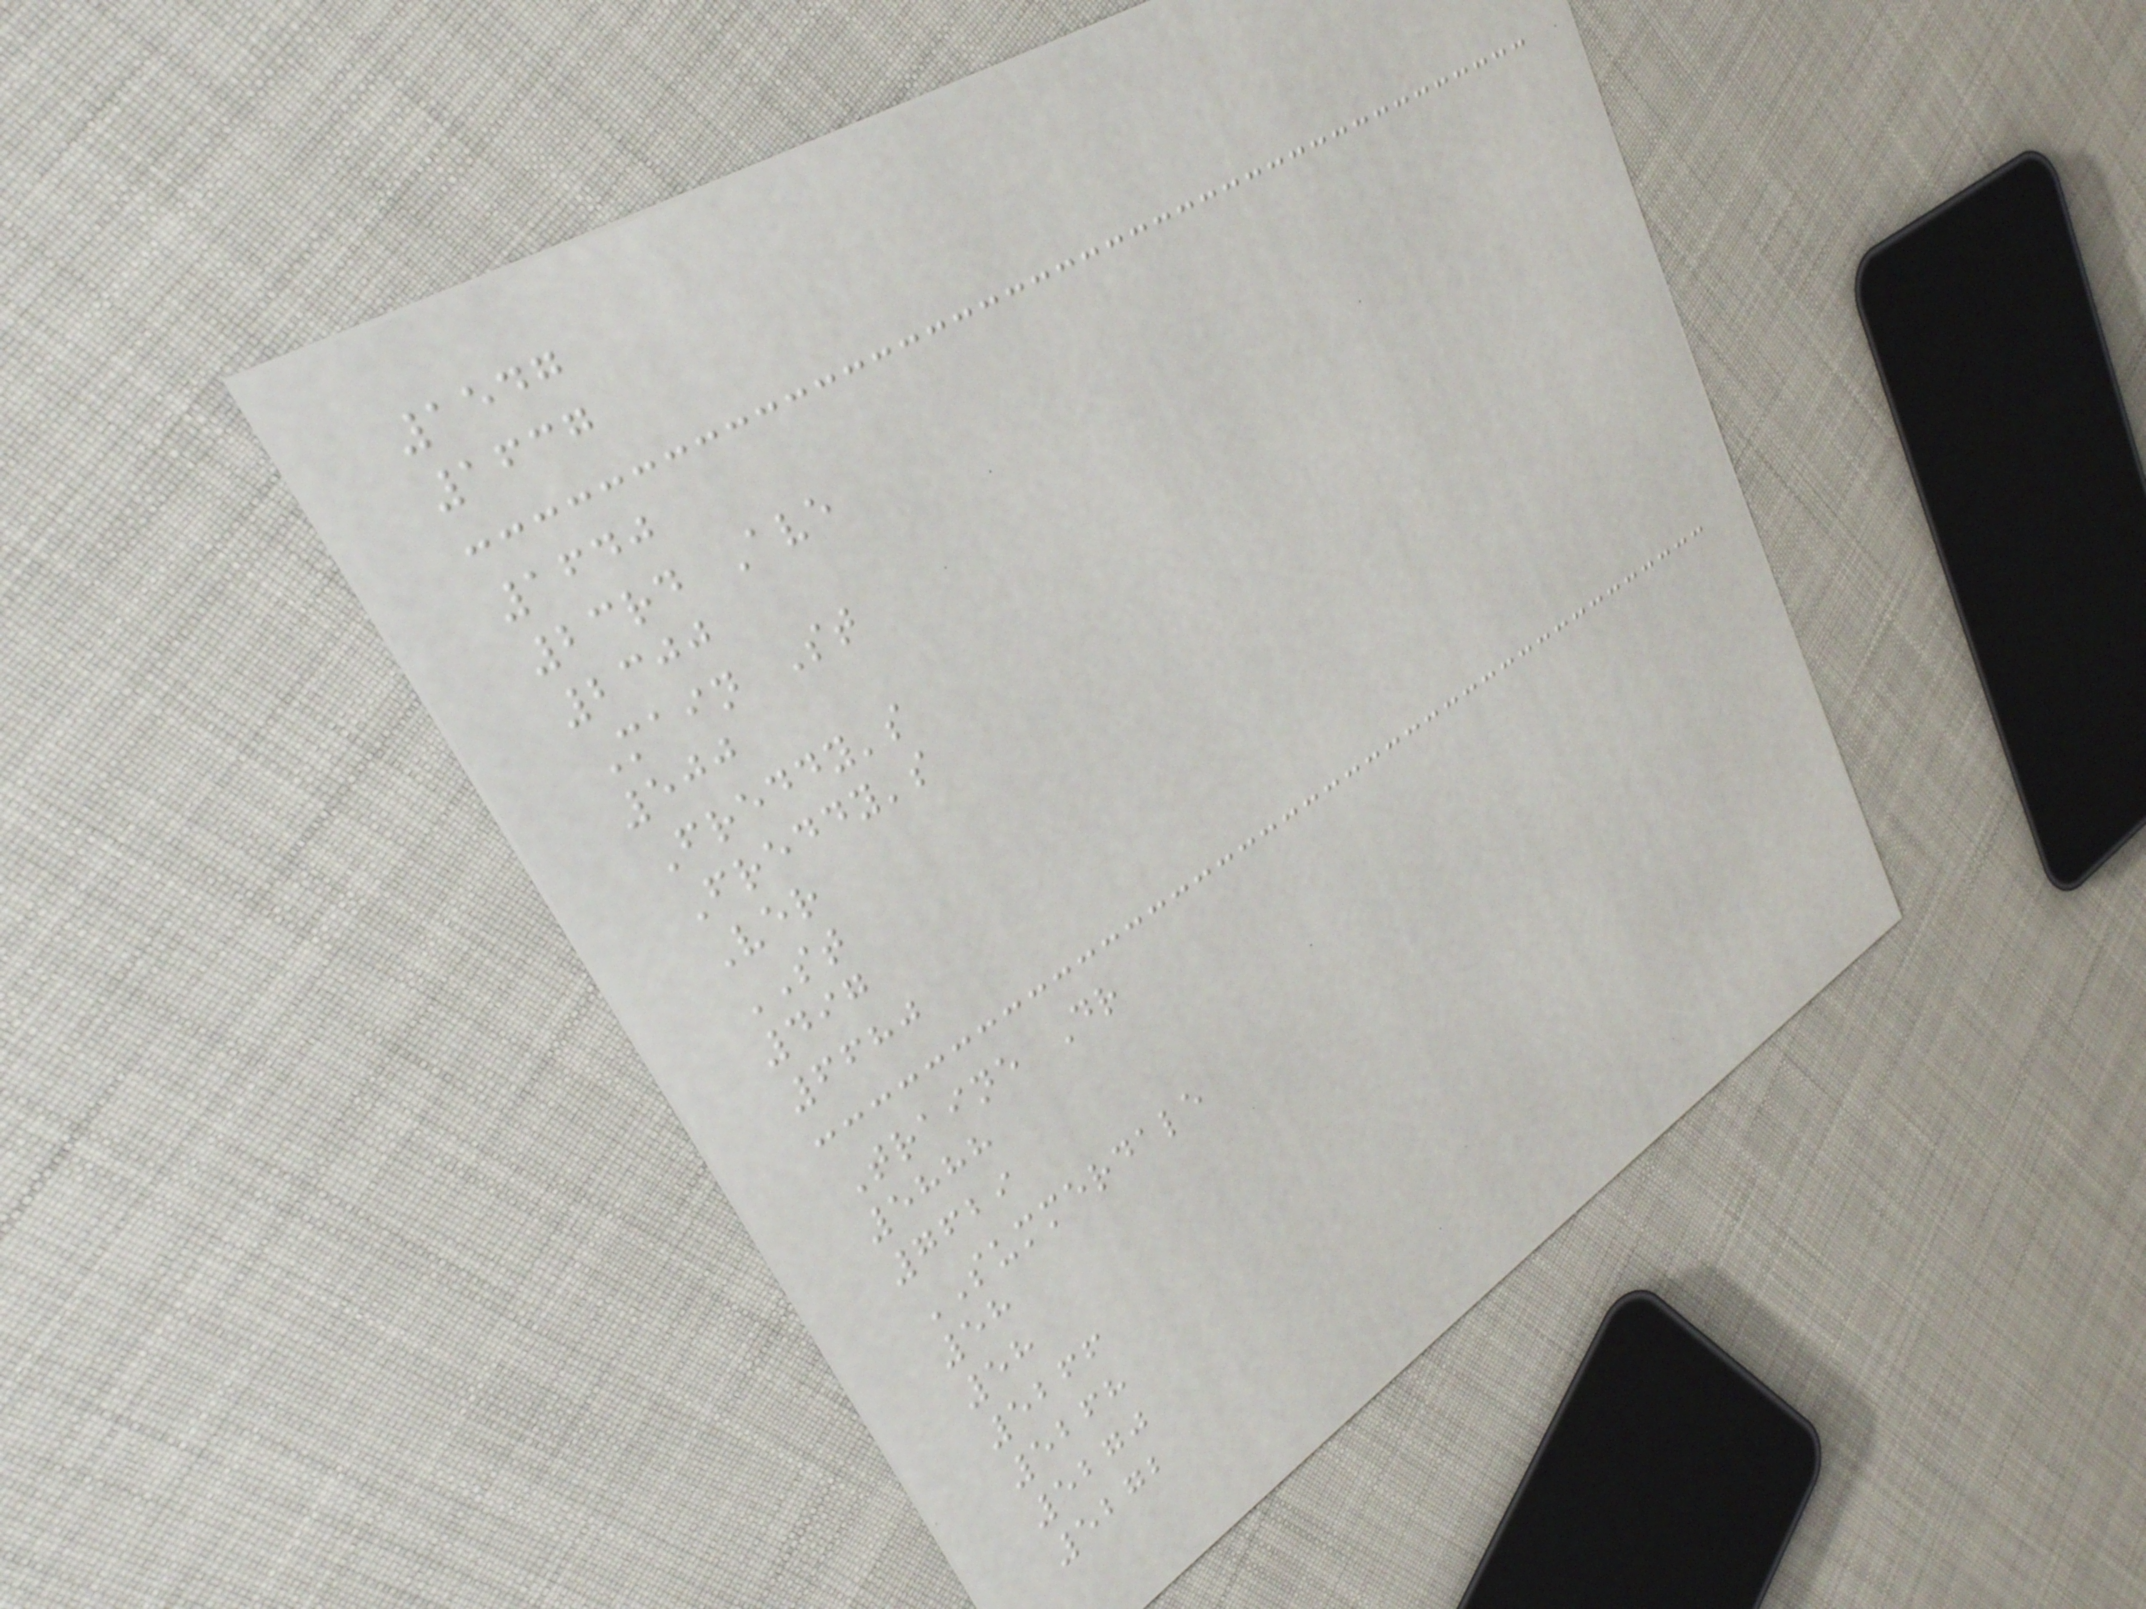1547
1637
1640
23rd Ave
2300
Main St
500
Freddy's
Freddy's
Ver
ST
497
6680
Traine Dr
5888
7629
SUMMERDALE
58
58
5266
5268
5270
5272
